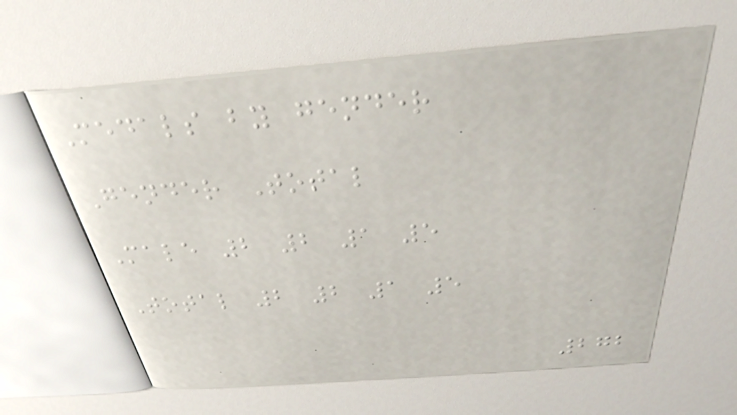Medals by gender
Gender Total
Male 2 2 1 5
Total 2 2 1 5
272
